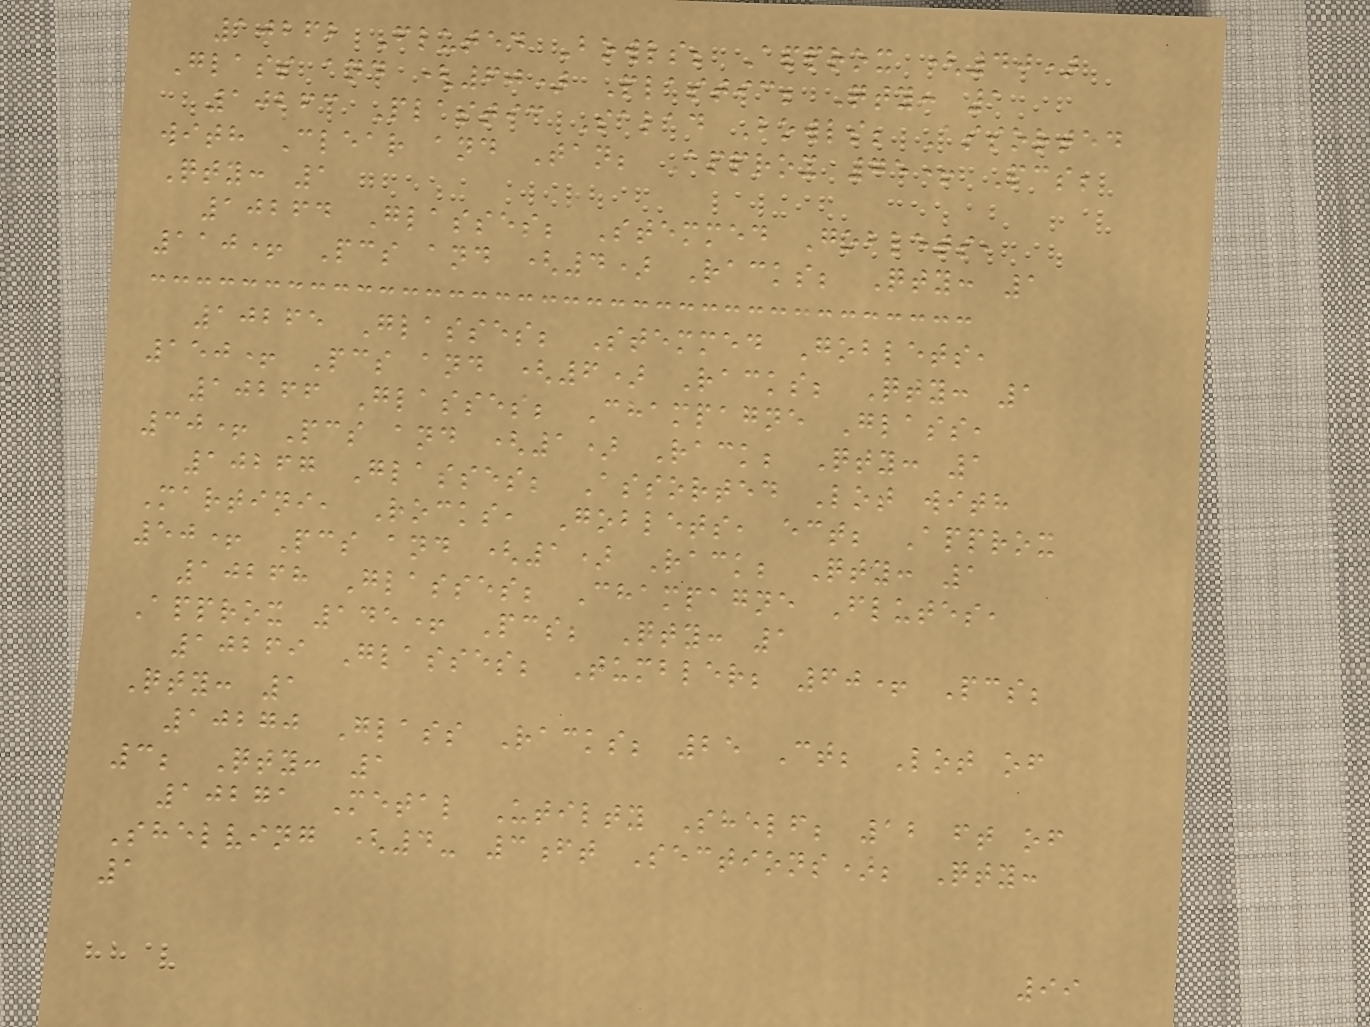10262 Fluted Bowls; Approx (40)
Glass and (60) Plastic; Qty: 1
10263 Plastic Salad Bowls; Assorted
with Clear and Tan; Approx 75+ Pcs;
Qty: 1
10264 Glasses; Stemmed Goblets,
110+ Pcs and (4) Racks; Qty: 1
10265 Glasses; Stemmed Goblets,
150+ Pcs and (6) Racks; Qty: 1
10266 Glasses; Champagne Glass,
30+ Pcs and (1) Rack; Qty: 1
10267 Glasses; Assorted Lot with
Martini, Rocks, Goblets, ect; Approx
50+ Pcs and (1) Rack; Qty: 1
10268 Glasses; Champagne Flutes,
Approx 145+ Pcs; Qty: 1
10269 Glasses; Tumbler; 60+ Pcs;
Qty: 1
10270 Glass Racks; 25 Ct; Lot of
3; Qty: 1
10271 Metal Utilty Shelf; 12 ft of
Shelving (4- 3ft Sections); Qty:
1
99
